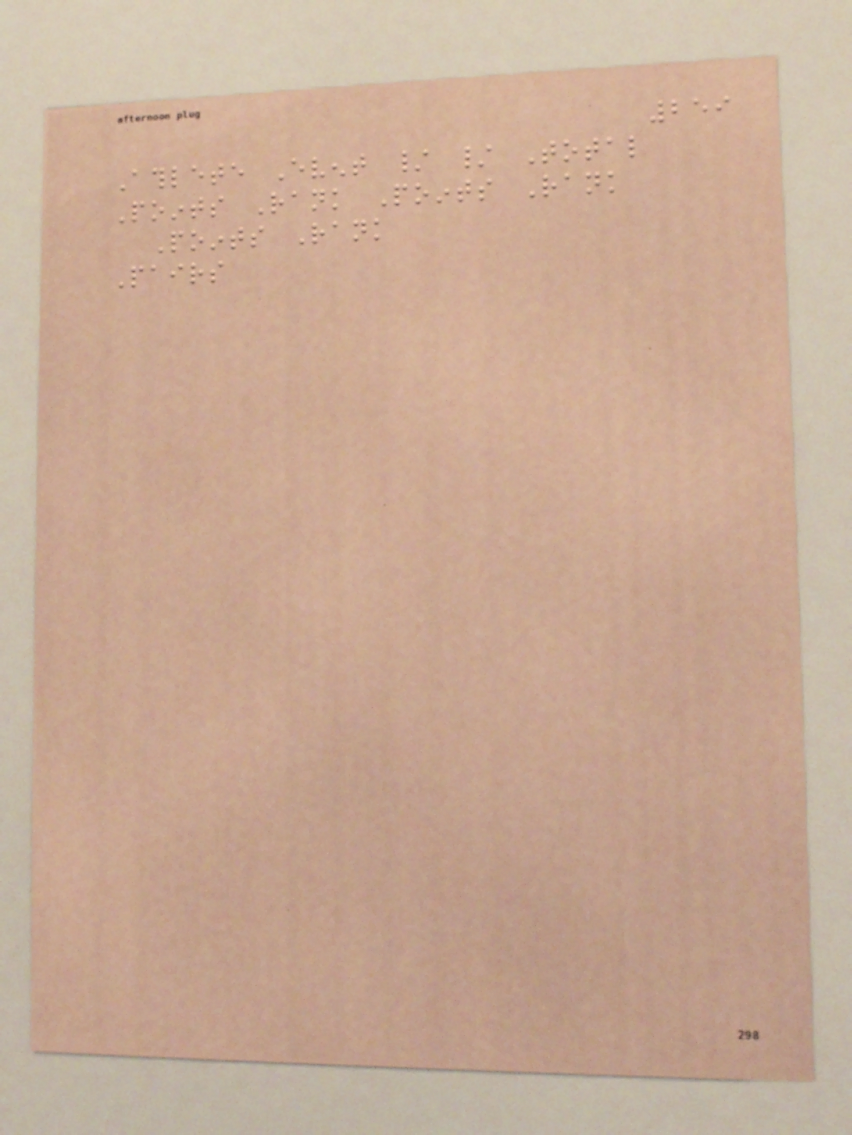259
Athlete Event / / Total
Points Rank Points Rank
Points Rank
Pairs
